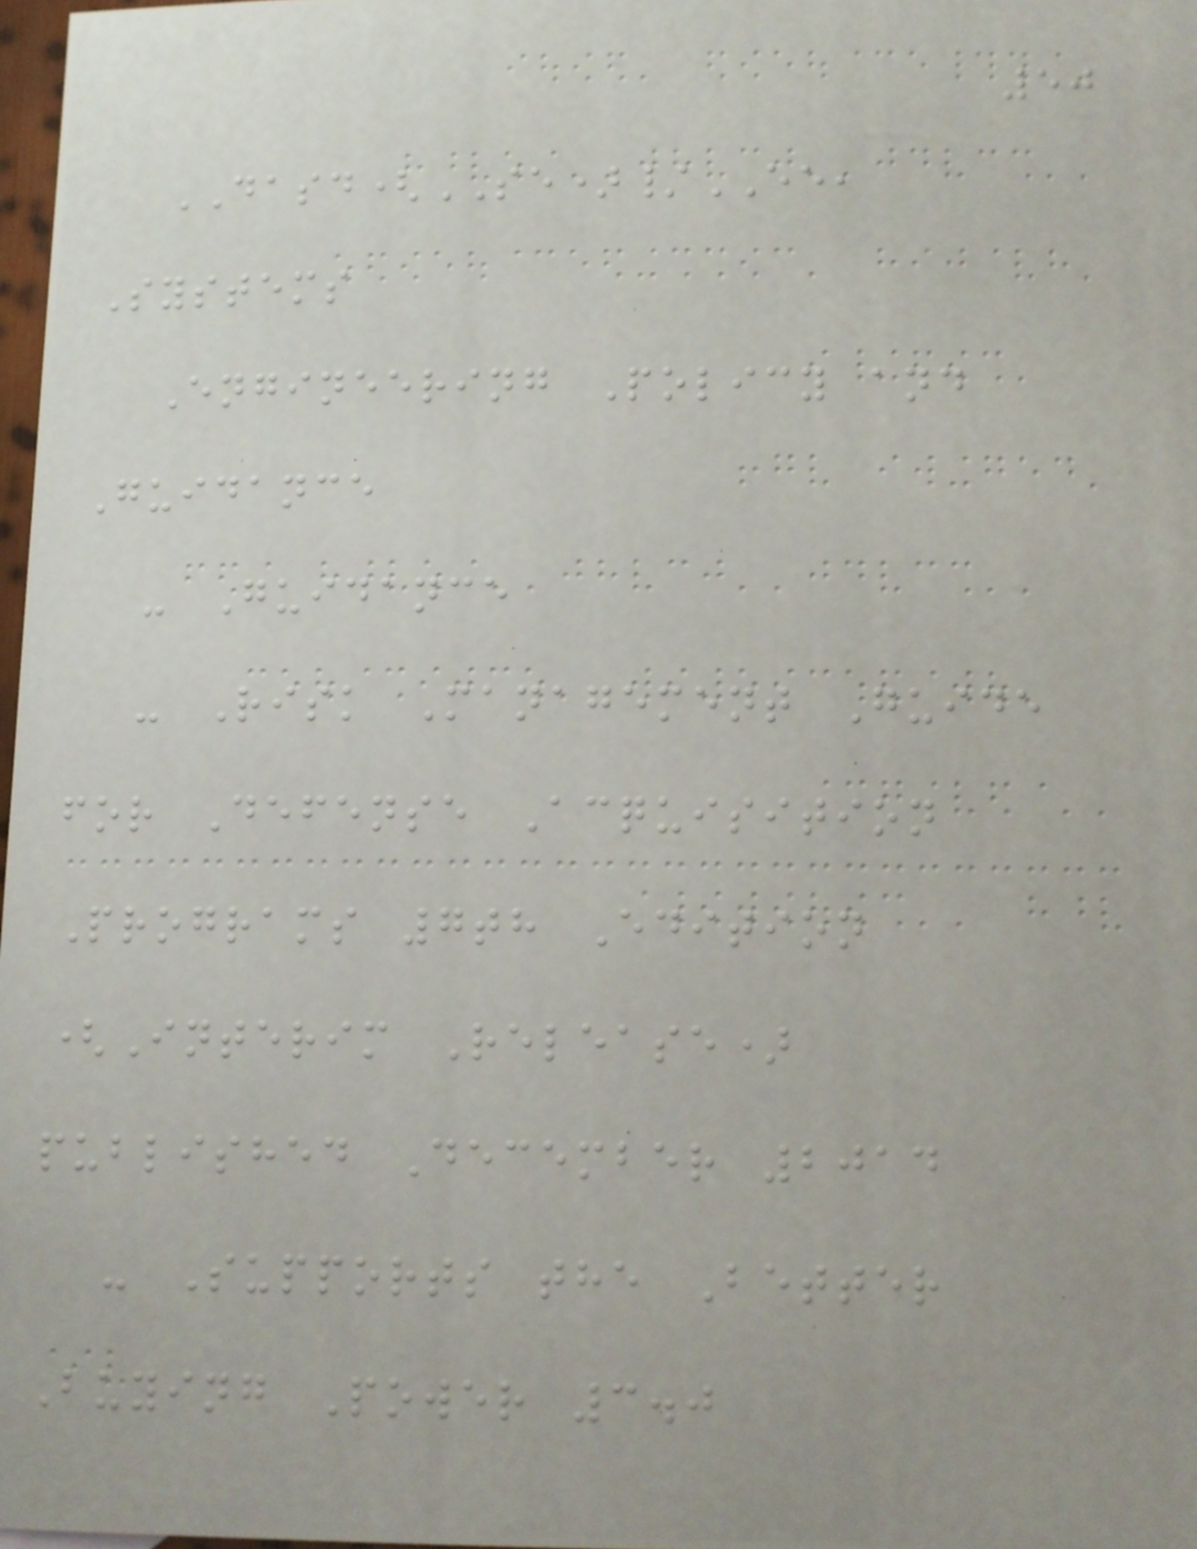50
DASD(SE)/EE,
Systems
Engineering Policy and
Guidance
- Guidance
- Risk Management Guide
for Defense Acquisition
Programs 7th Edition
(Interim Release)
published December 2014
- Supports the Better
Buying Power 3.0
